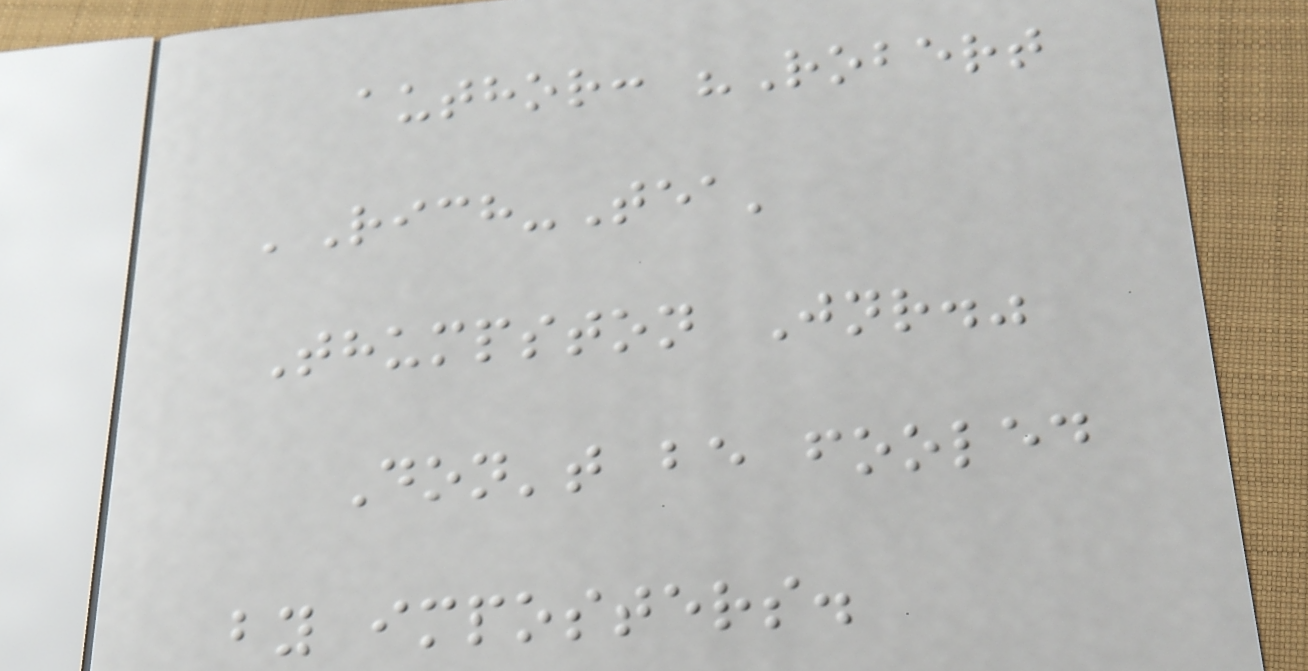author: "Robert
'Rich-Tea'
Thumpston Jnr."
Don't be fooled
by imposters.
